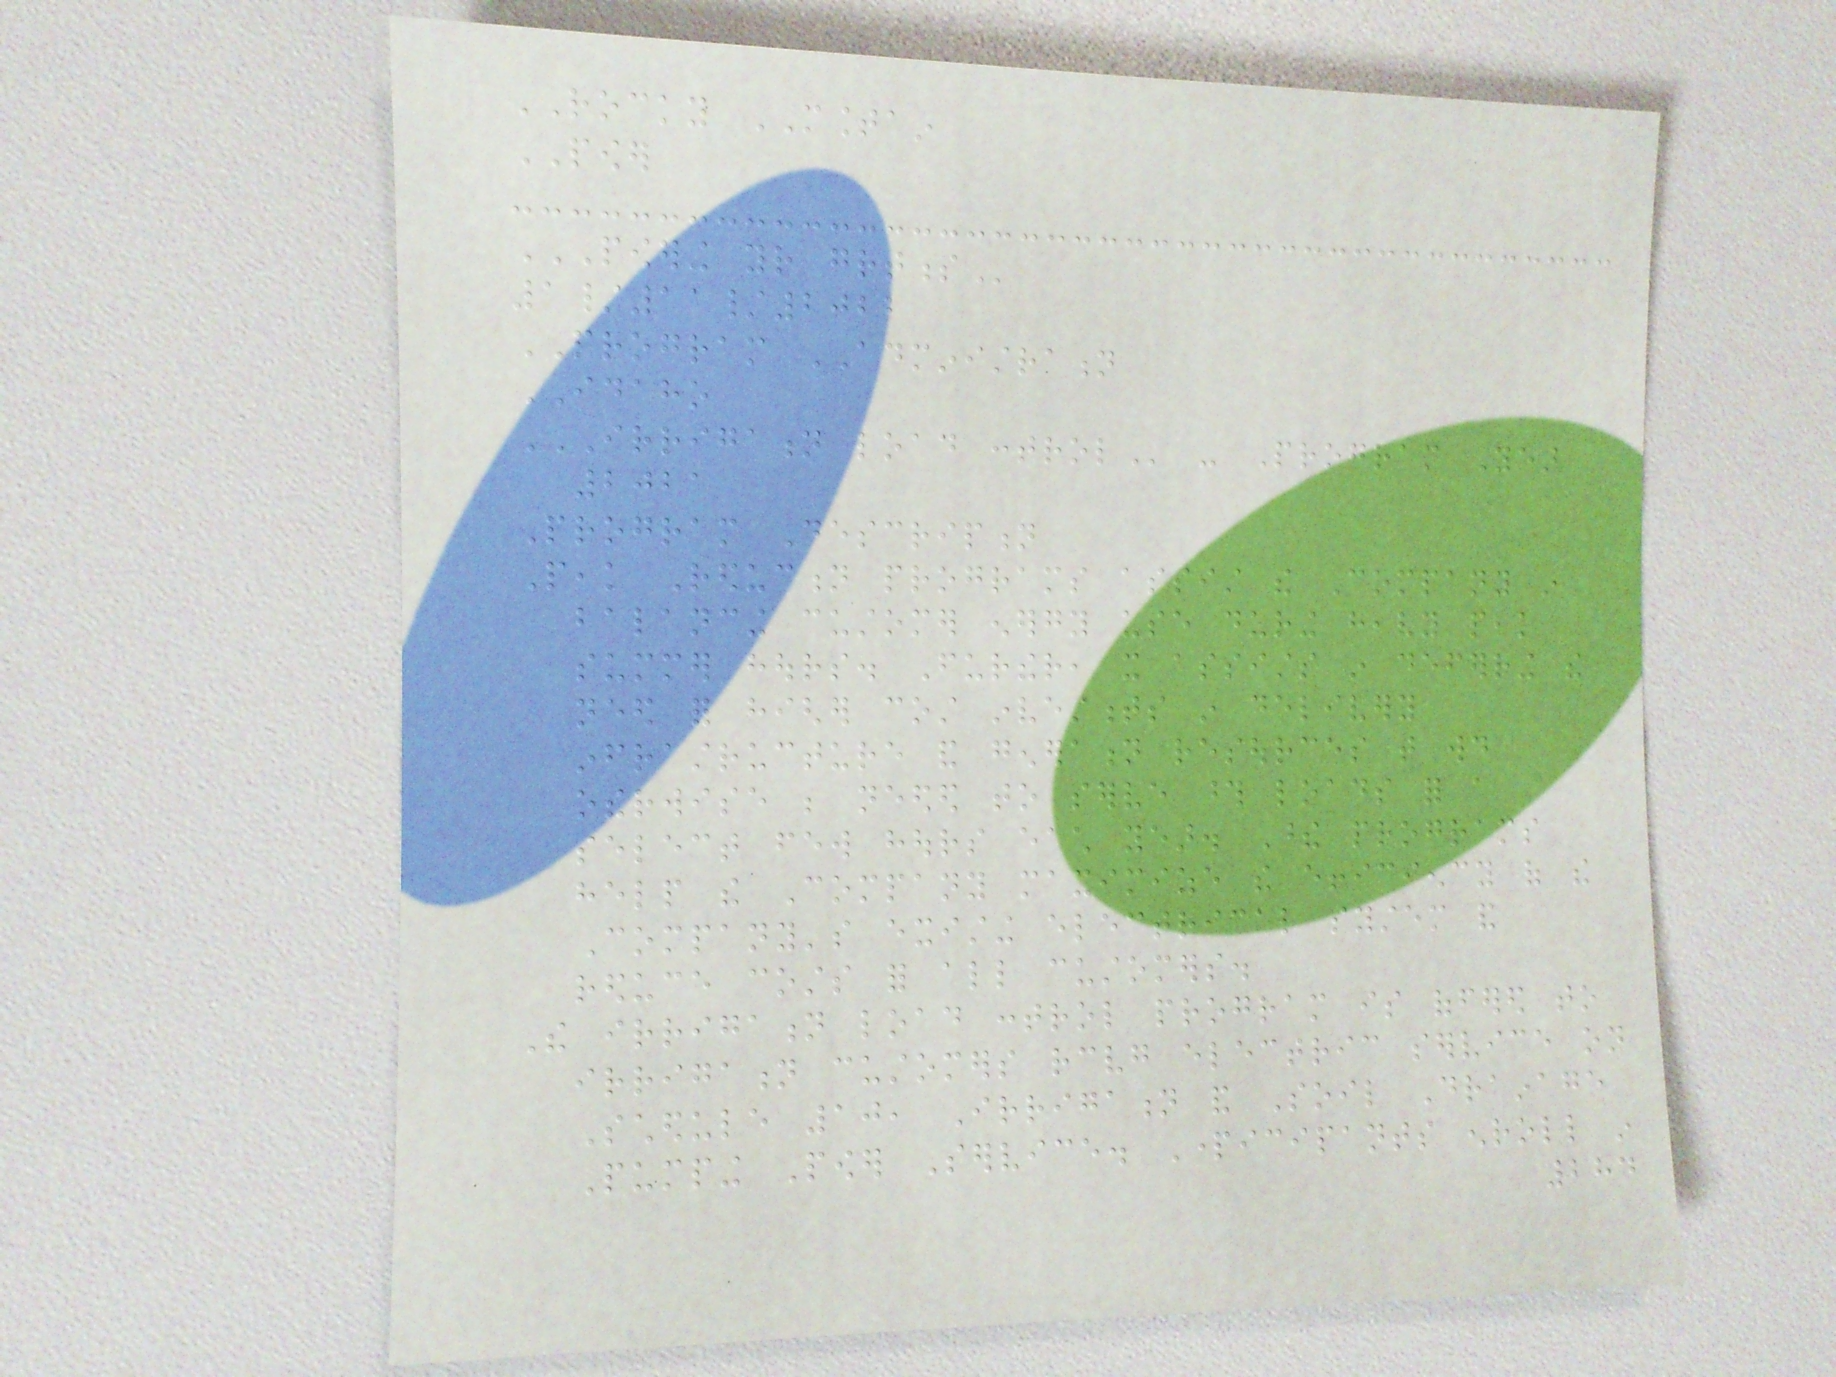ROCKY MOUNTAIN
POWER
POWERING YOUR GREATNESS
1/11/2022
PROGRAM ADMINISTRATION
IDAHO
IRRIGATION LOAD CONTROL - Program Year
2021
Program Description
Peak Reduction programs assist the Company in
balancing customer energy use during heavy peak
summer hours. Further, it assists in deferring the
need for higher cost investments in delivery
infrastructure and generation resources that would
otherwise be needed to serve those loads for a
select few hours each year. These programs
help the Company maximize the efficiency of the
Company's existing electrical system and
reduce costs for all customers.
The irrigation load control program is offered to
irrigation customers receiving electric service on
Schedule 10, Irrigation and Soil Drainage
Pumping Power Service. Participants enroll in
284
